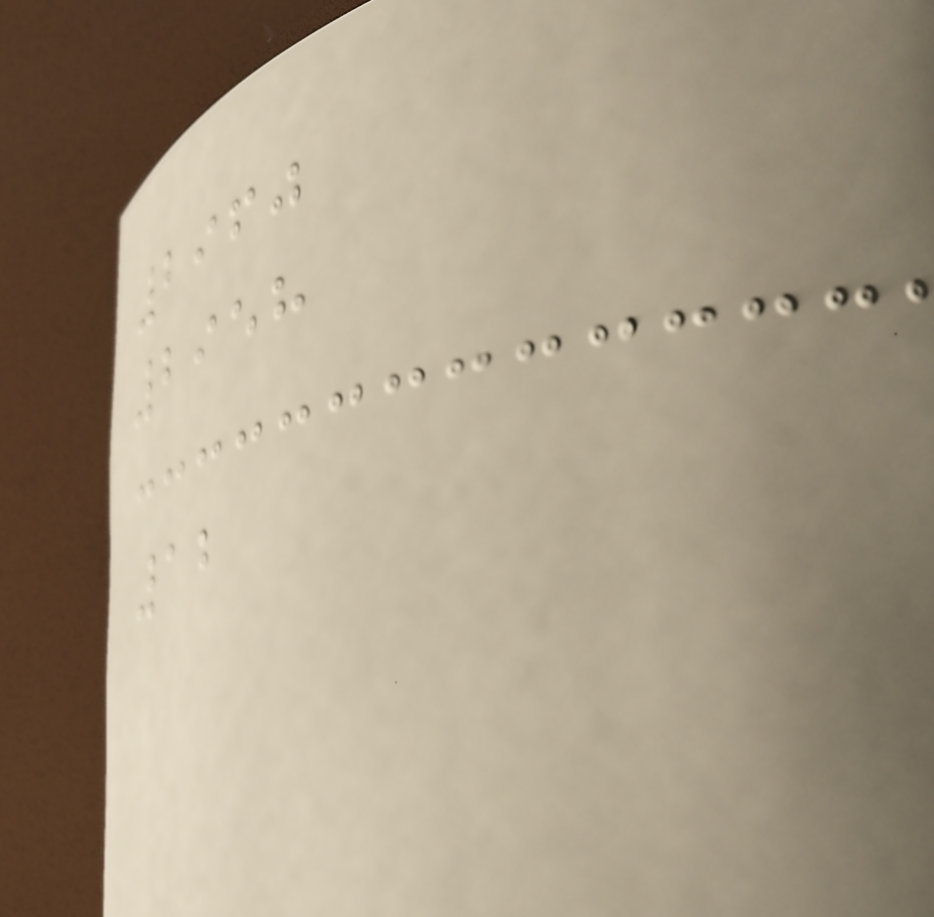2960
2958
12
